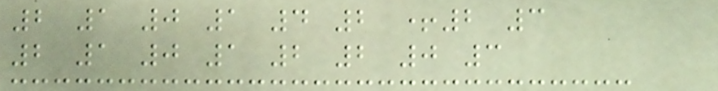2 1 0 1 4 2 +2 3
2 1 0 1 2 2 0 3
